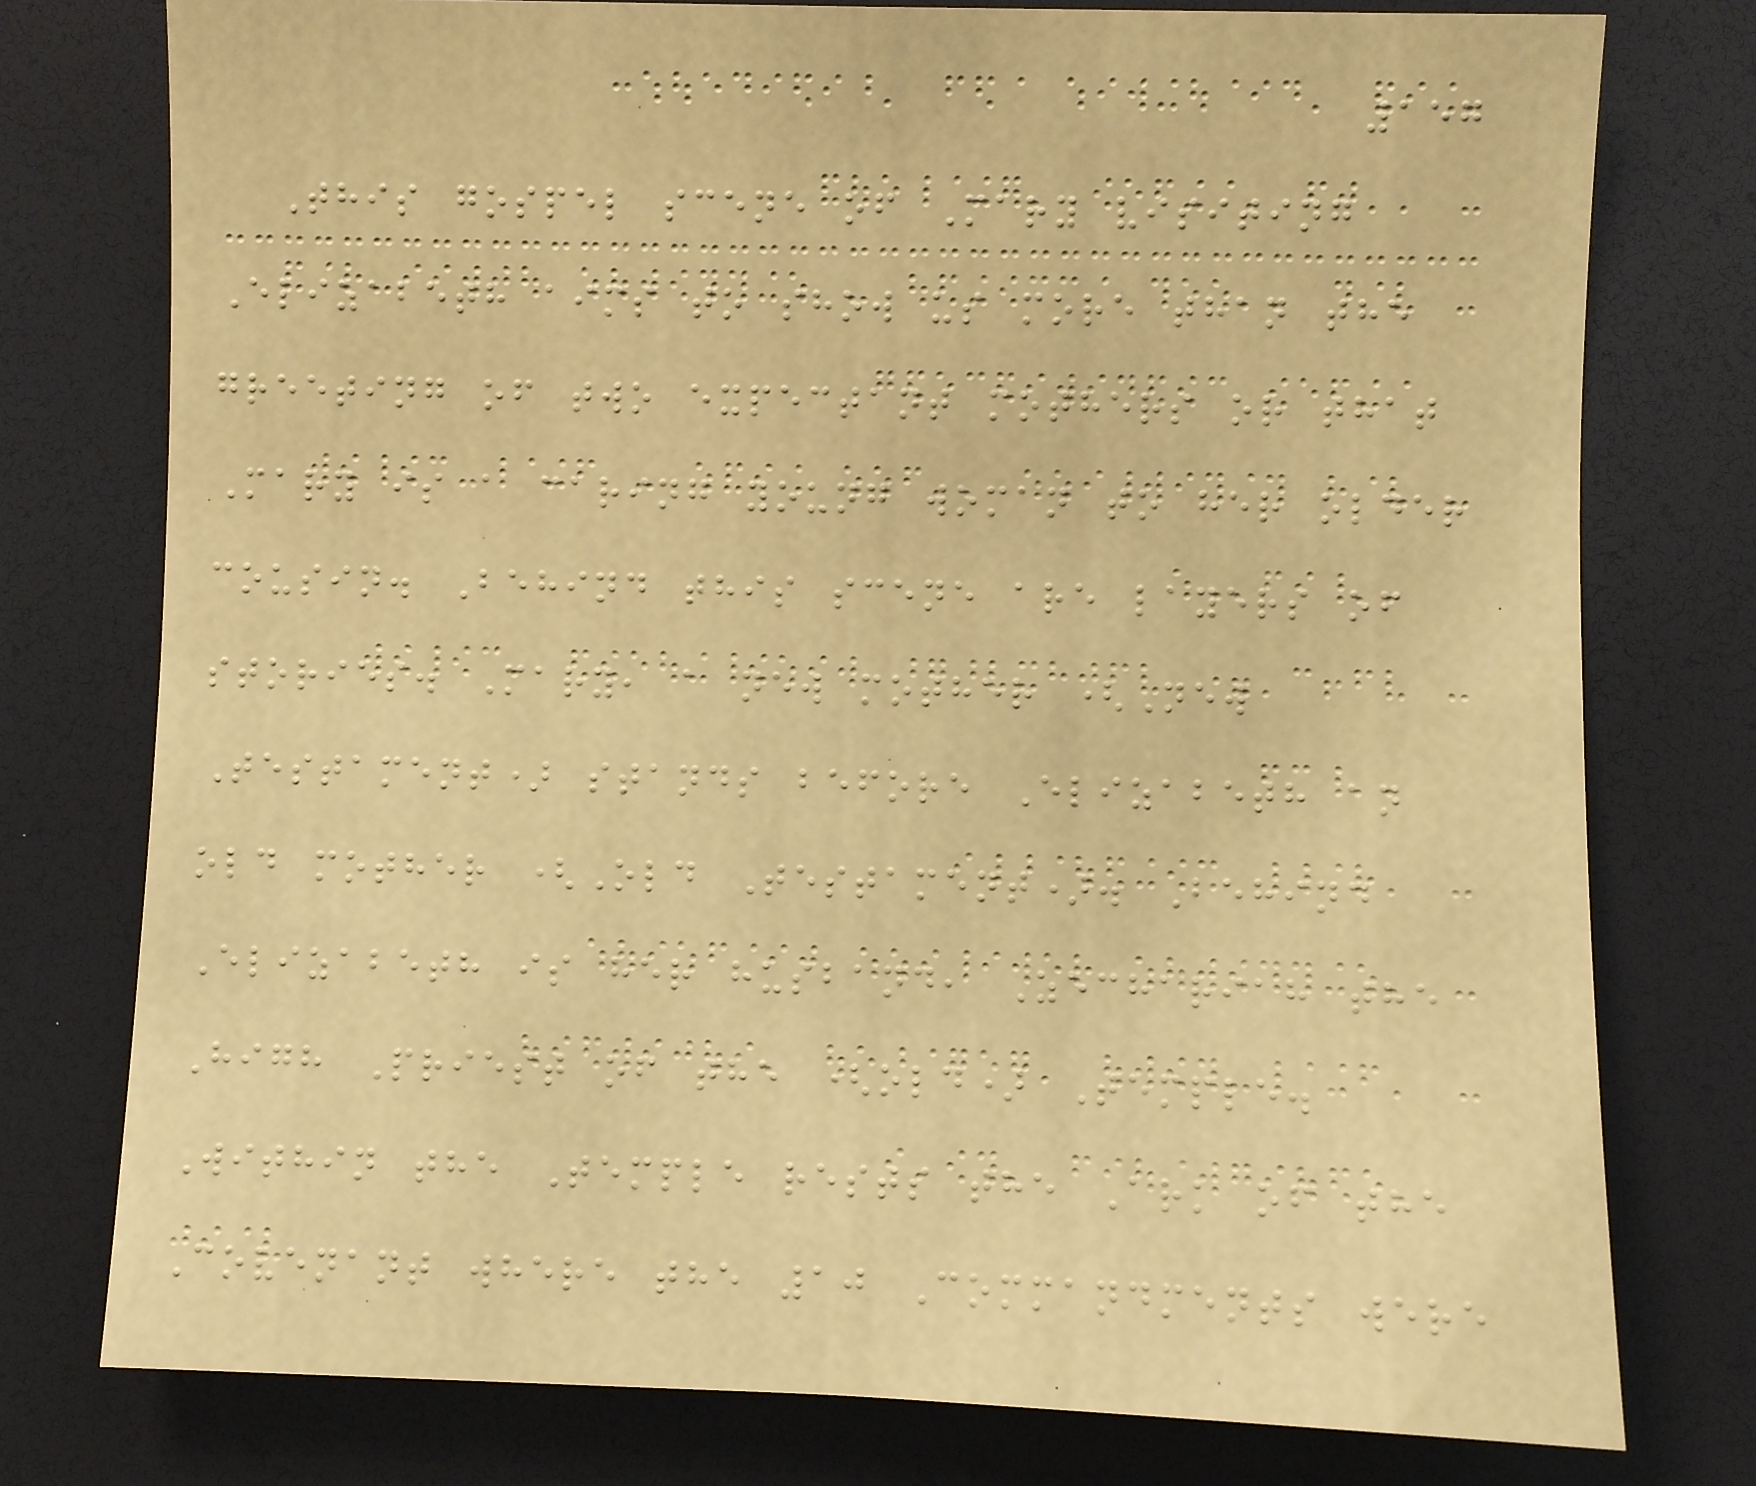157
This gospel scene of Mary visiting
Elizabeth aims to show us more than the
greeting of two expectant mothers or that
Mary is a caring young woman to her older
cousin. Behind this scene are layers of
stories. Mary, a new mother (New
Testament) stands before Elizabeth an
old mother (Old Testament). Behind
Elizabeth is her husband, Zechariah the
High Priest of the (old) Temple.
Within the Temple rests the Ark of the
Covenant where the 10 Commandments were
